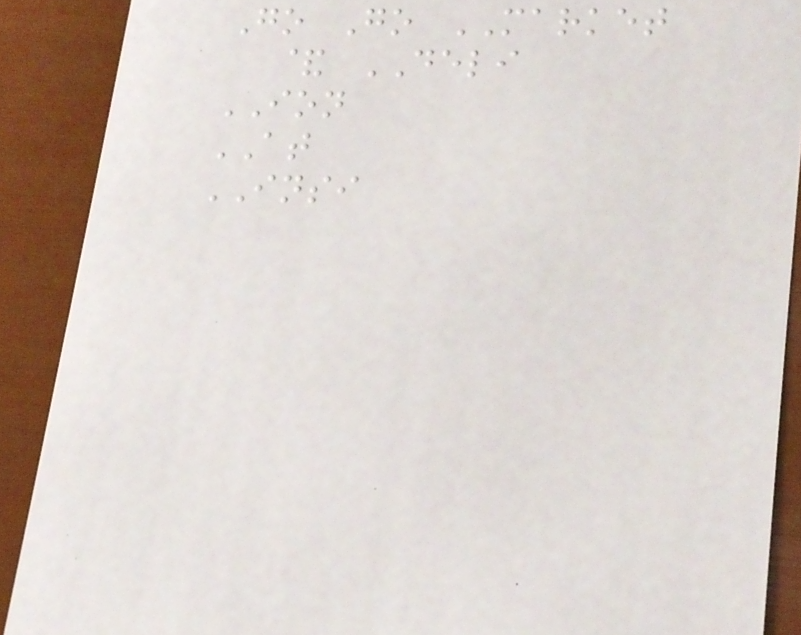Go Go MARKET
& DELI
ION
AT
INSI
